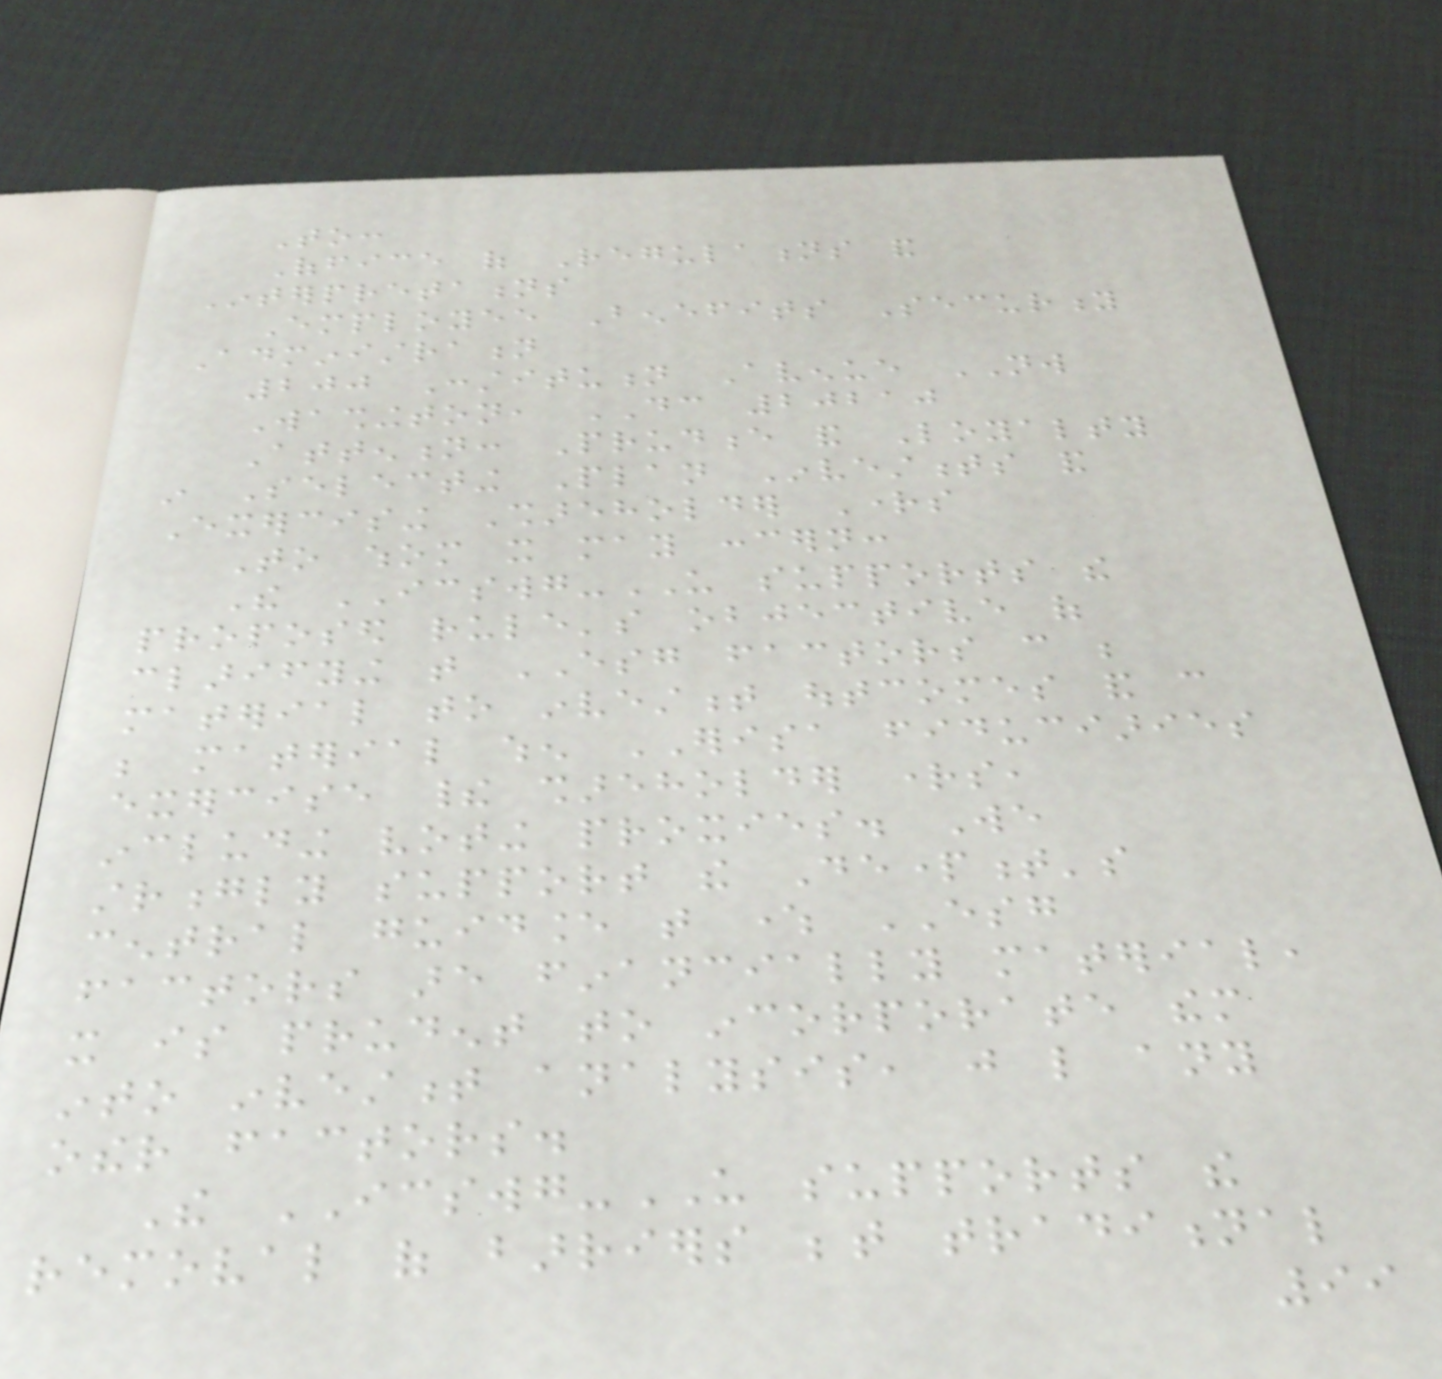To:
Office of Regulations and
Interpretations
Employee Benefits Security
Administration
200 Constitution Avenue NW
Washington, DC 20210
Attention: Prudence and Loyalty
in Selecting Plan Investments and
Exercising Shareholder Rights
To whom it may concern:
The ICSWG-US supports the
proposed rule's objective of
clarifying that ESG factors can be
material to investment outcomes and can
be material when ERISA fiduciaries
exercise their shareholder rights,
including voting proxies. We
strongly support the Department's
central guidance that where ESG
factors are financially material,
it is prudent to incorporate them
into investment analysis, just like any
other factors.
The ICSWG-US supports the
removal of barriers between traditional
99
